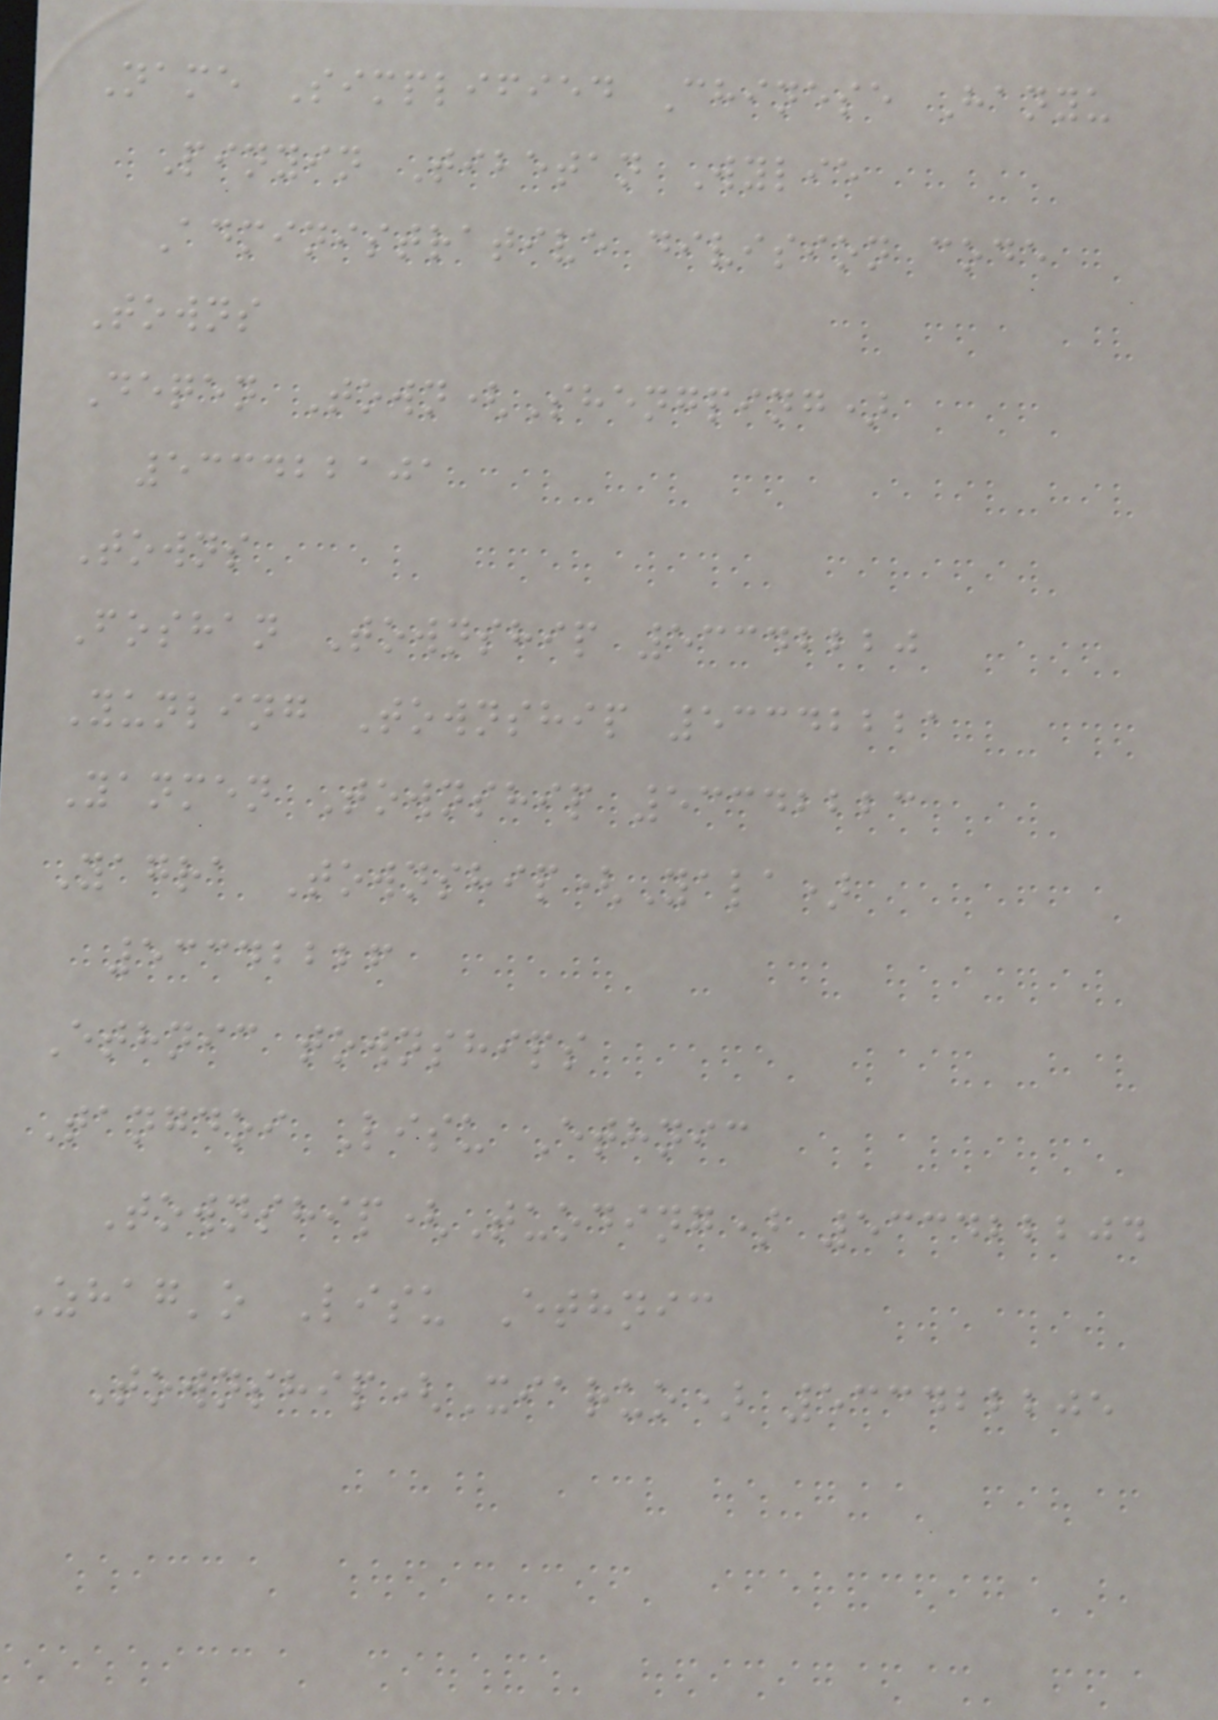Name Simplified Chinese Hanyu
Pinyin Tibetan Wylie
Administrative division code
Towns
Deqen Town(Shengping)
533422101
Towns
Foshan Township 53342220
Yunling Township 53342221
Yanmen Township 53342223
Yagra Township(Yala)
53342226
Ethnic townships
Tangdoi Lisu Ethnic
Township(Tuoding) 533422204
Zhag'o Lisu Ethnic
Township(Xiaruo) 533422205
